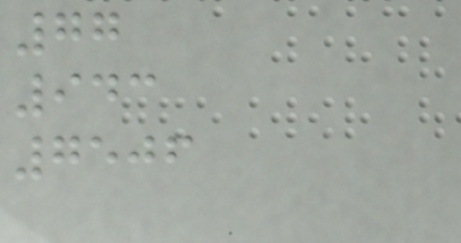77
943
7506
